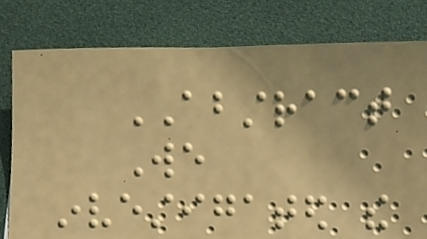ABSTRACT
We
investigated the
